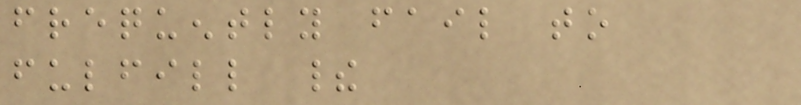frequently fail to
fulfill their
